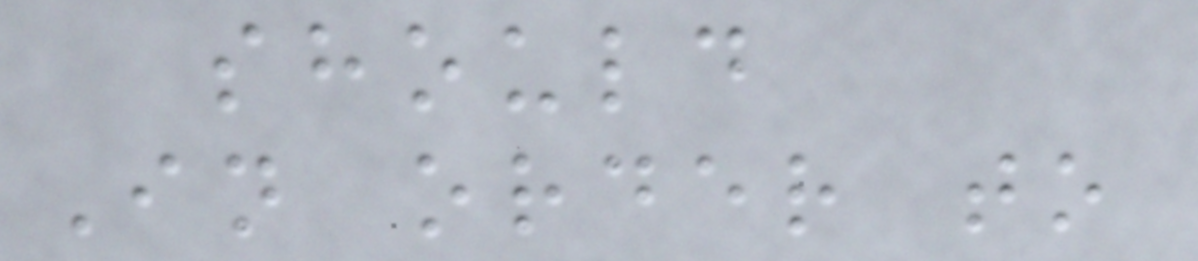should
In order to
